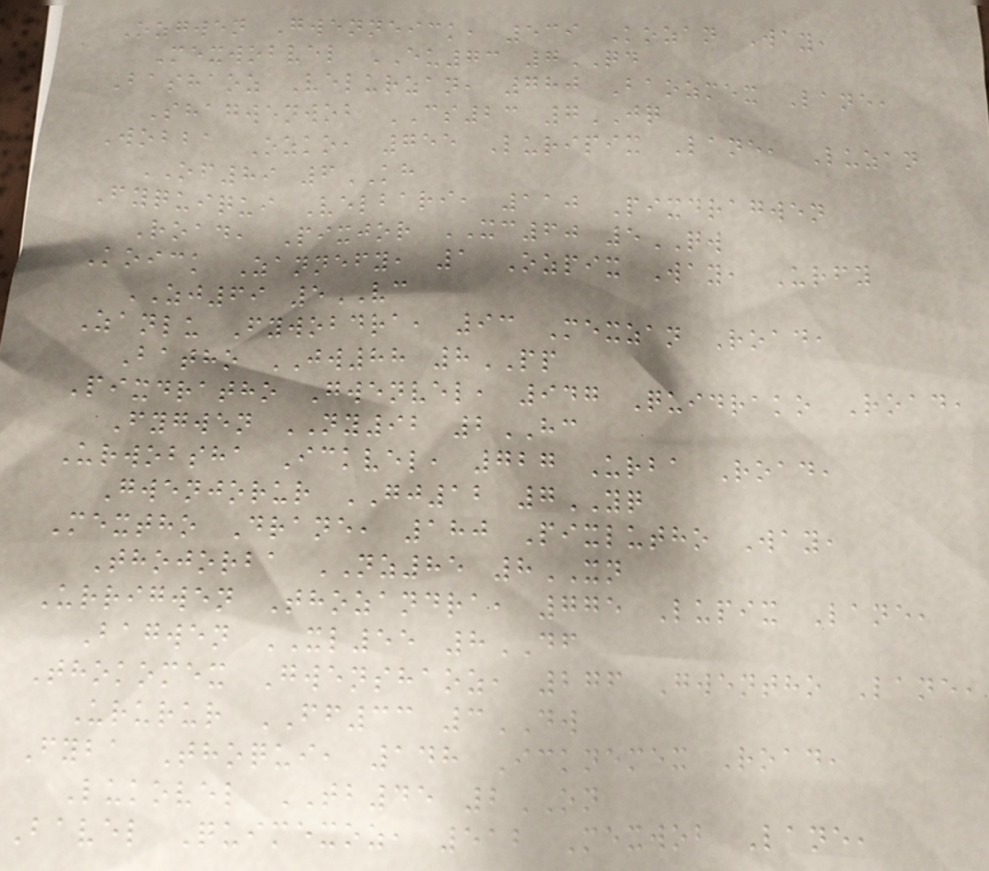Ozgwen Gwenneick, 539 Kozan Way,
Mexwobvel EU73 7QD
Bashaoz Velurzan, 780 Baozmex Lane,
Shagwenwob CS23 7JQ
Wobba Ozko, 755 Luripix Lane, Luzan
OF89 6KH
Fyquiqui Velbari, 110 Pixdragwen
Road, Pixjor XC60 5QW
Koick Zannefy, 1 Ozpix Way, Urfy
ZJ69 5VC
Zanlu Fywobdra, 93 Mexzan Road,
Batho JW88 8PP
Pixdratho Gwenvel, 947 Quidrako Road,
Fygwen NY92 2HC
Urwobsha Ickvel, 727 Urba Road,
Gwenjorur GJ12 7YQ
Mextho Drane, 180 Pixlutho Way,
Thojorba NZ85 8XN
Urrigwen Thozandra, 775 Lupix Lane,
Bagwen XL55 8DF
Thokomex Gwenshaoz, 276 Gwentho Lane,
Ururur FF33 3DW
Fyba Thoqui, 148 Icknemex Road,
Lukovel TB45 2ON
Bavel Quimexoz, 512 Mexwob Lane,
